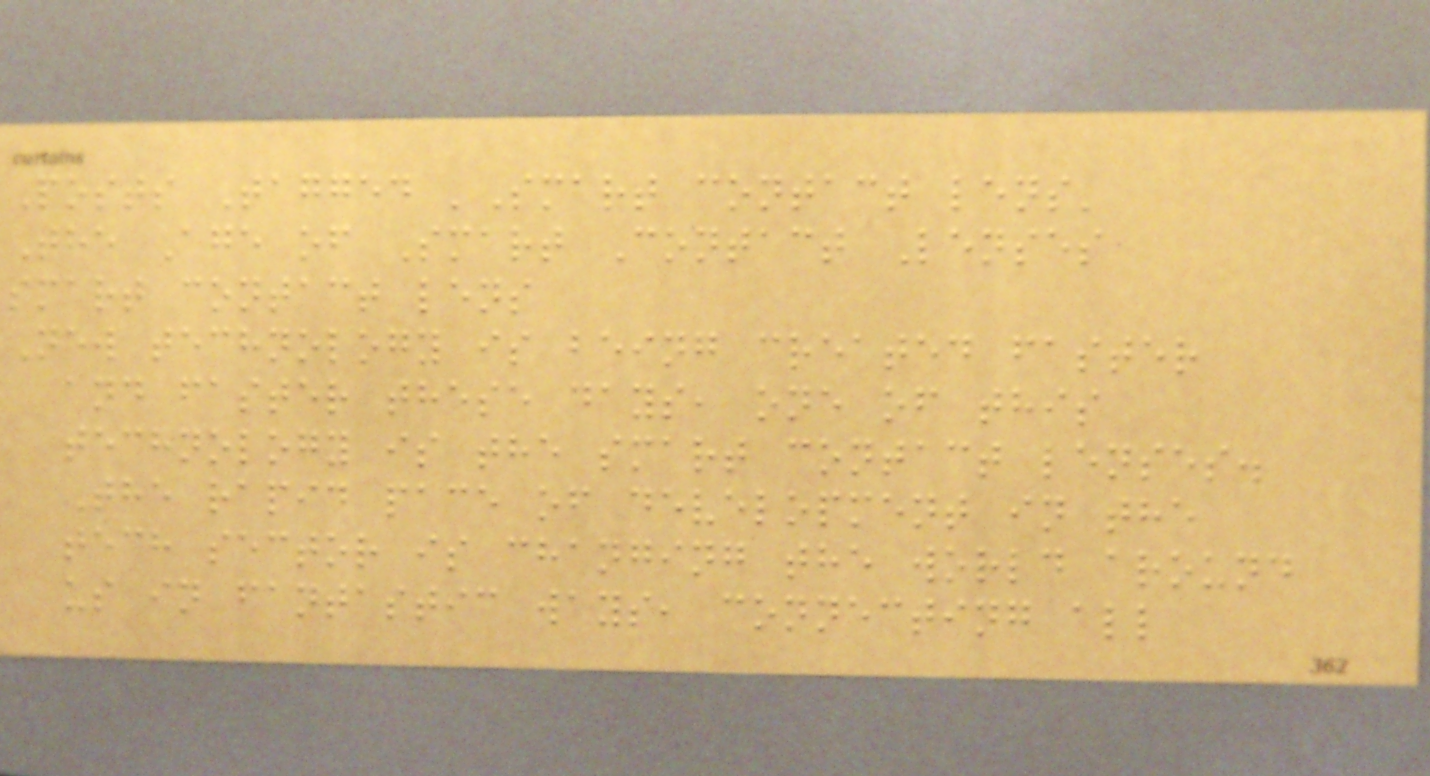Posts Tagged 'Smart contact lens'
The Age of Smart Contact Lenses
smart contact lens
New technology is being created faster
and faster these days, one of this
technology is the smart contact lenses.
The rapid pace of development in the
tech sector is changing the world around
us in fantastic ways, connecting all
